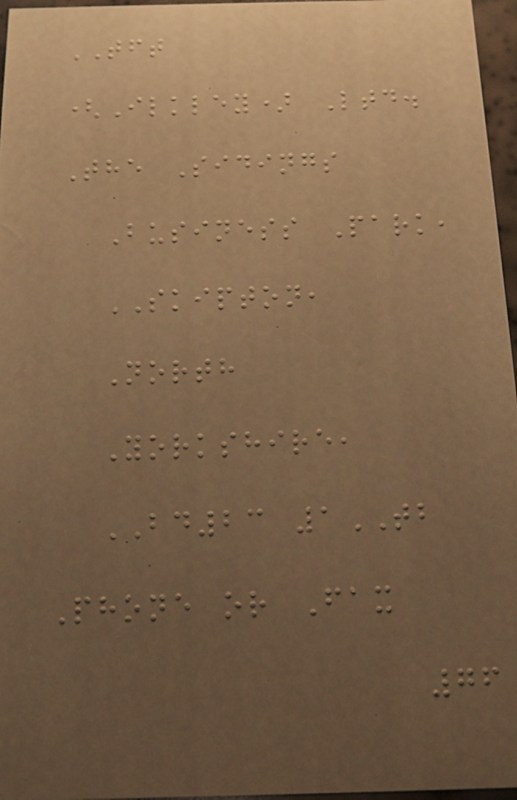TFT
(Ilkley) Ltd.
The Sidings
Business Park,
SKIPTON,
North
Yorkshire,
BD23 1TB
Phone or Fax
76
